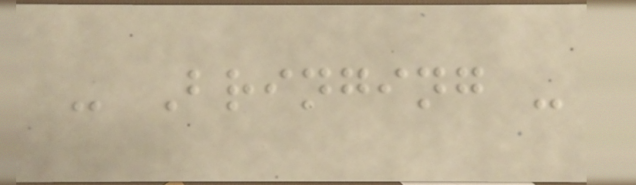- Bringing -
